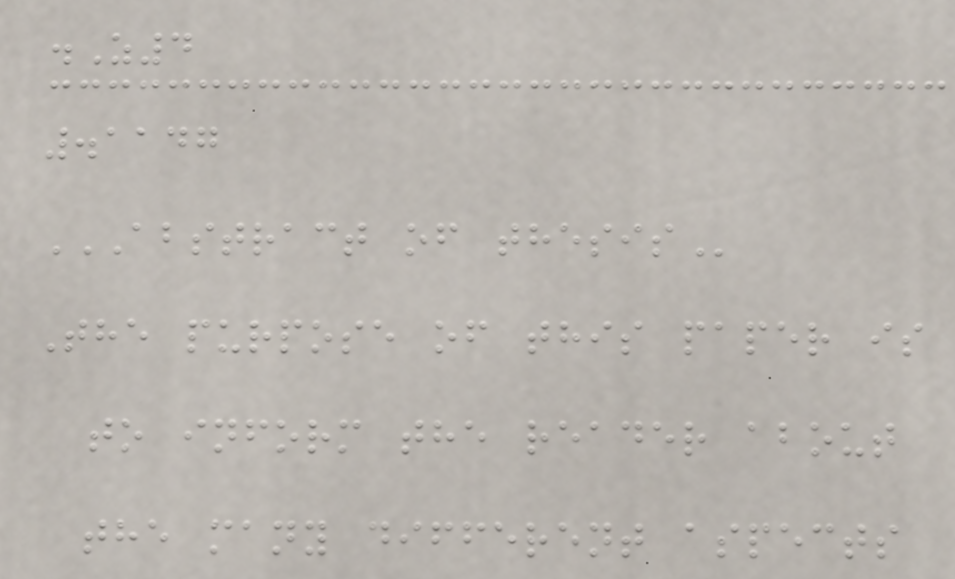.Z4
.1147
ABSTRACT OF THESIS
The purpose of this paper is
to inform the reader about
the many different aspects
